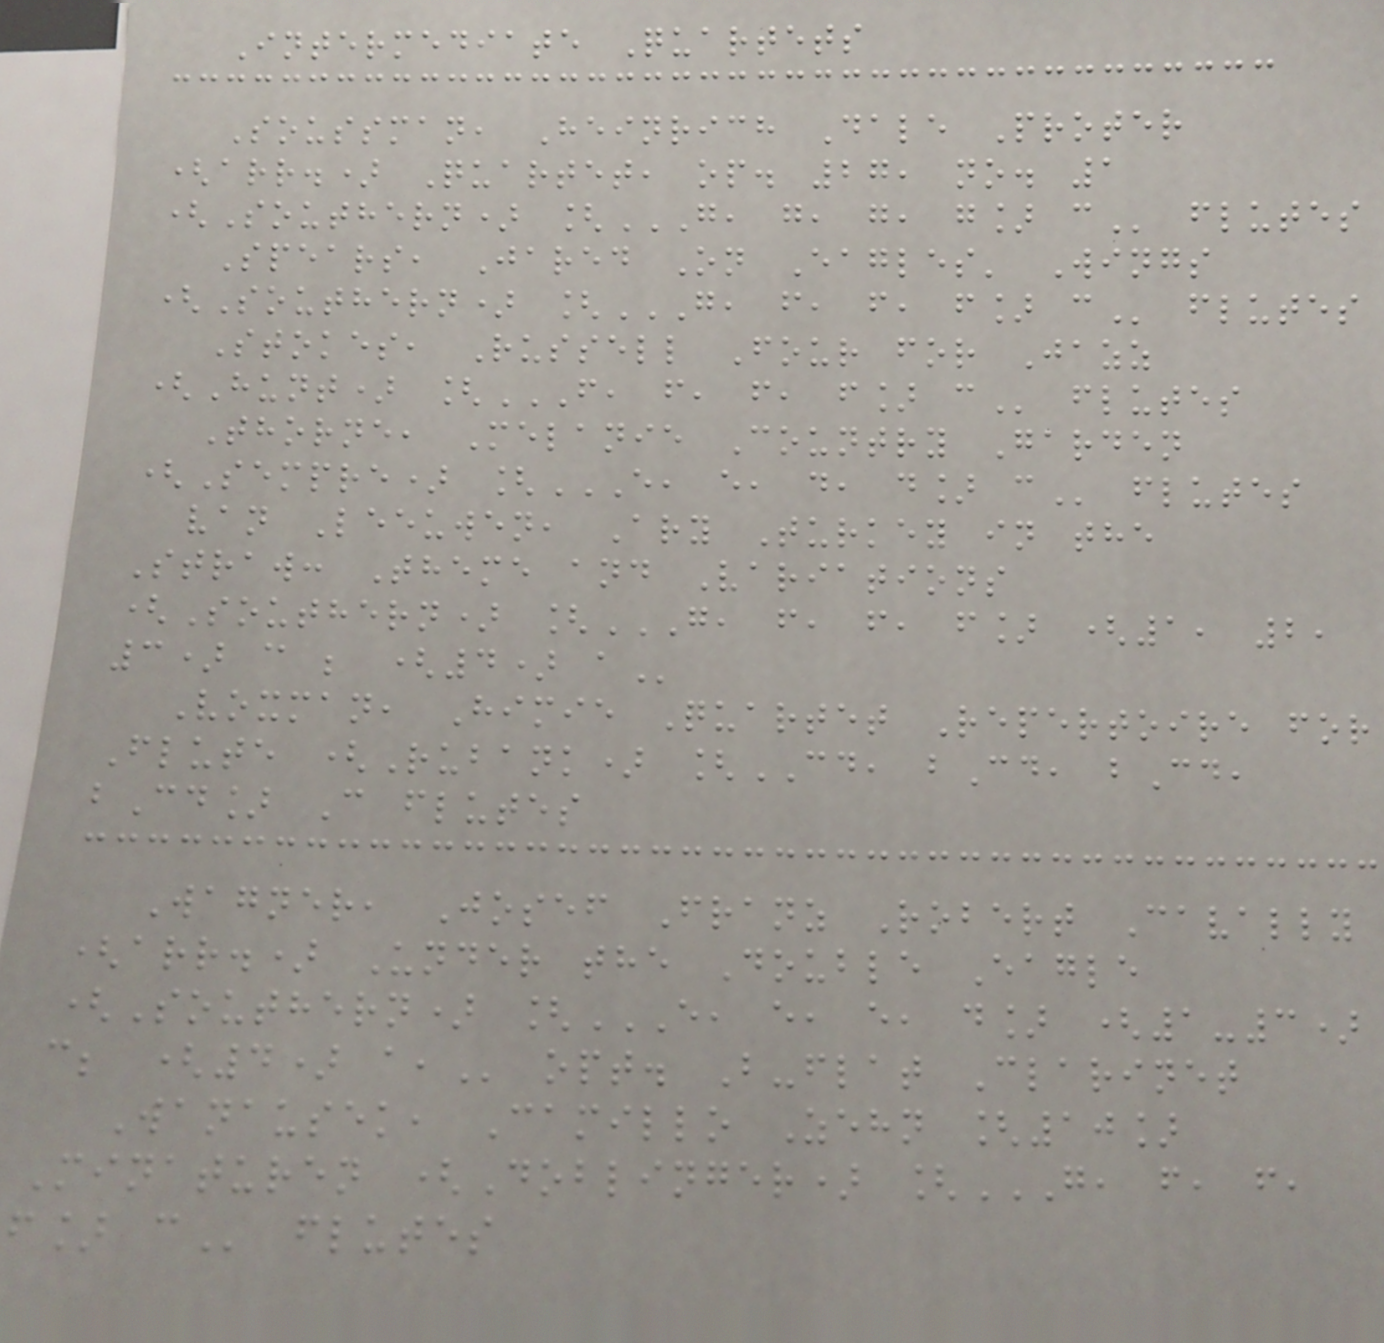Intermediate Quartets
Soussman, Heinrich Dale Proter
(arr.) Quartet, op. 27, no. 1
(Southern) [G, G, G, G] C flutes
Spears, Jared On Eagles' Wings
(Southern) [G, F, F, F] C flutes
Stokes, Russell Four for Jazz
(Hunt) [F, F, F, F] C flutes
Thorne, Melanie Country Garden
(Sempre) [E, E, D, D] C flutes
van Leeuwen, Ary Turkey in the
Straw: Theme and Variations
(Southern) [G, F, F, F] (1, 2,
3) C ; (4) A
Voxman, Himie Quartet Repertoire for
Flute (Rubank) [CD, bCd, bCd,
bCd] C flutes
Wagner, Josef Franz Robert Cavally
(arr.) Under the Double Eagle
(Southern) [E, E, E, D] (1-3)
C; (4) A, opt. B-flat Clarinet
Wanausek, Camillo Zehn [10]
Minaturen (Doblinger) [G, F, F,
F] C flutes
